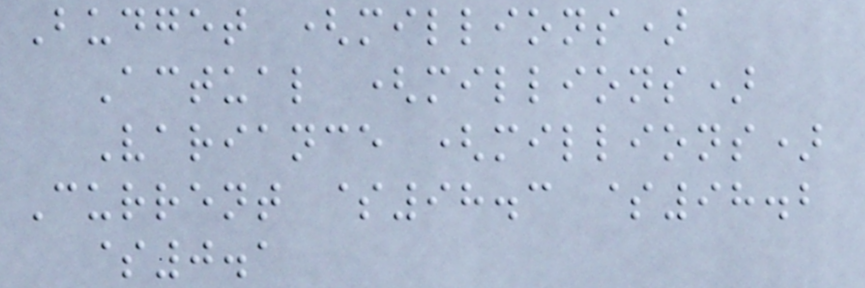Budget (millions)
Actual (millions)
Variance (millions)
Current $98.3 $98.2
$0.1
